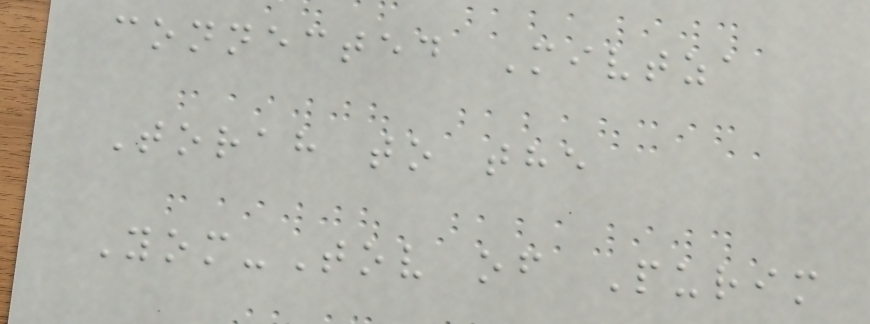connected Mivtza
Torah to the
Yom-Tov of Purim
